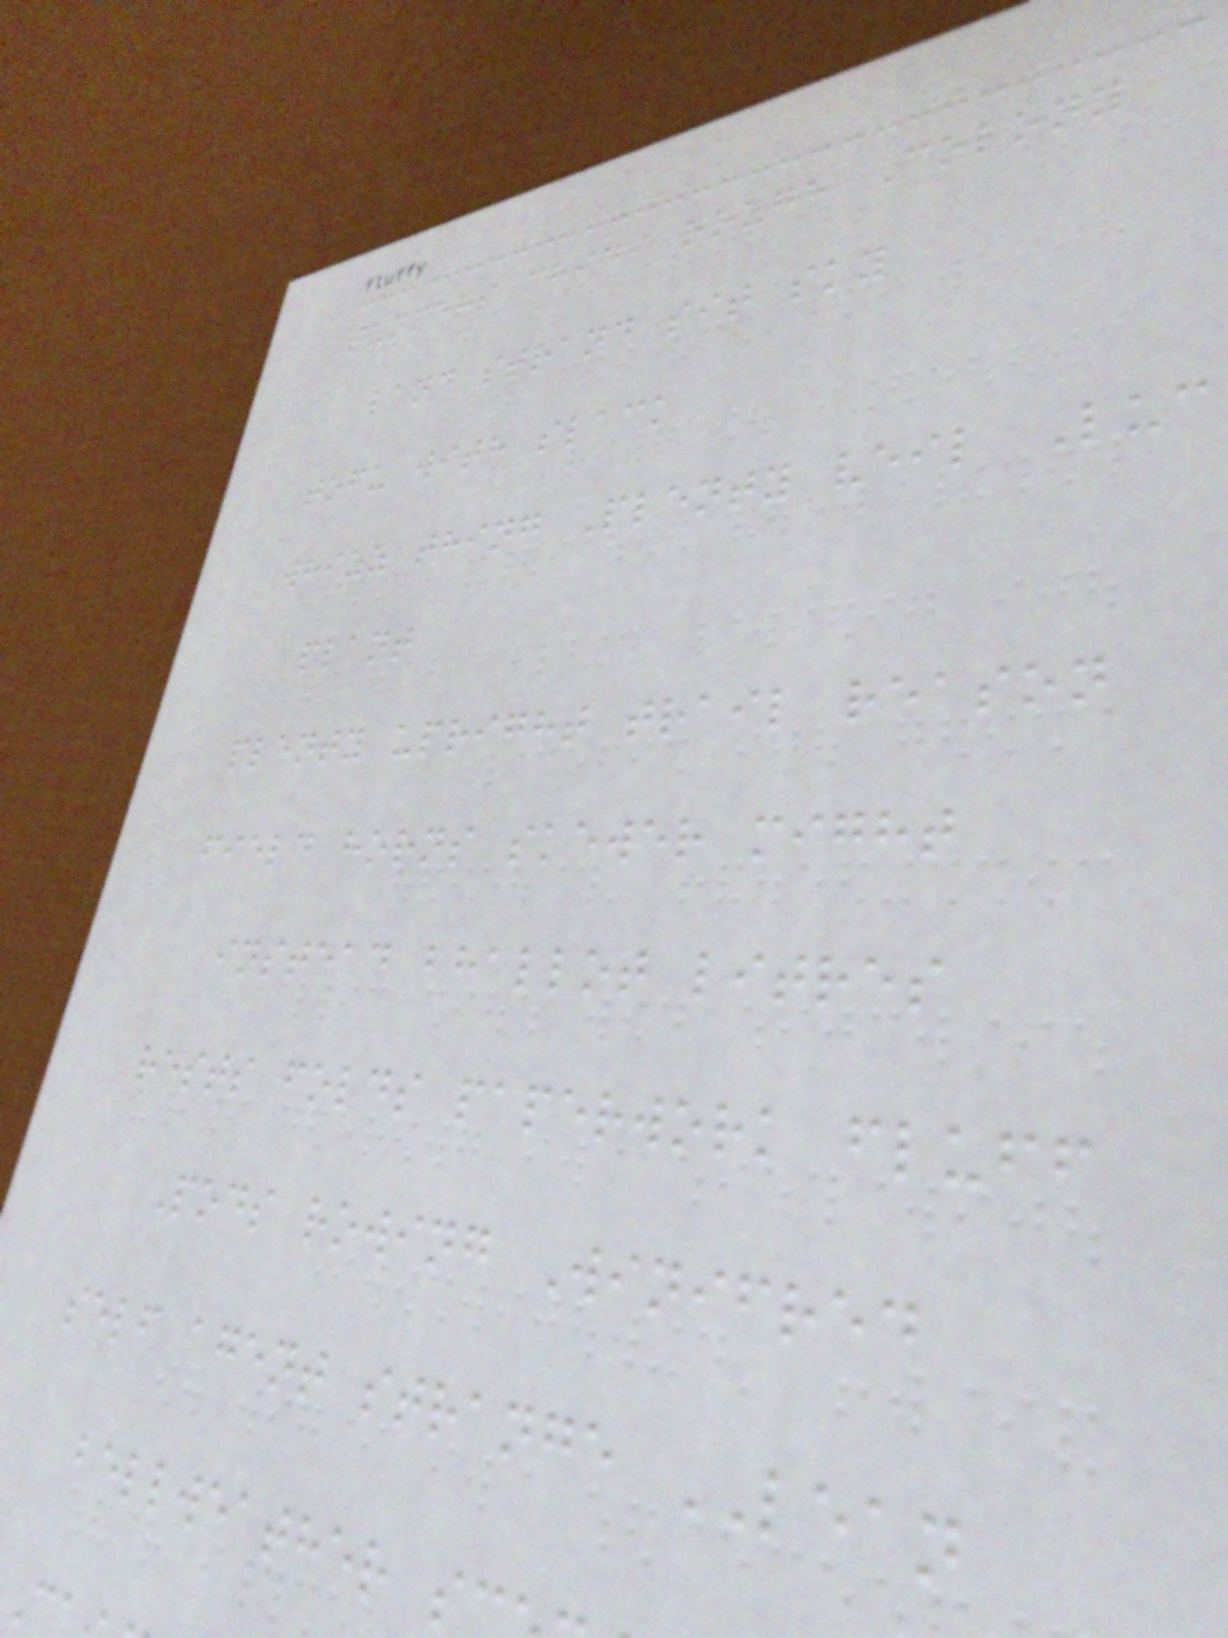summers chidi rough Colony
land strand sit sky
tofu with slack
whizz thing Plenty veil Luc
plant
plenty upright trail reason
field horns skewer might
instead bhallot litres
rests folds paperwork fluff
Pods rowing Winifred
self agent strange LEAN
bellweather s
